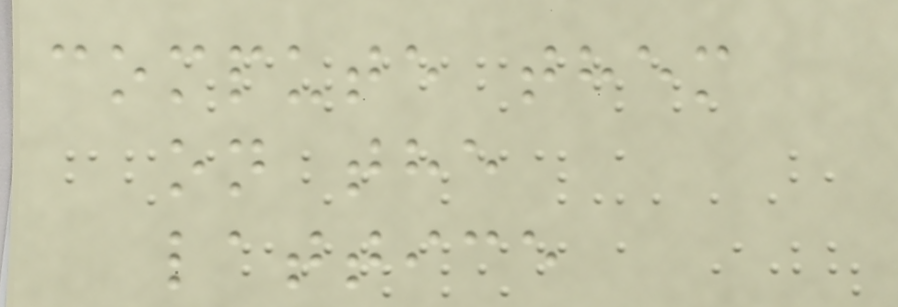compute them
on the
lattice
